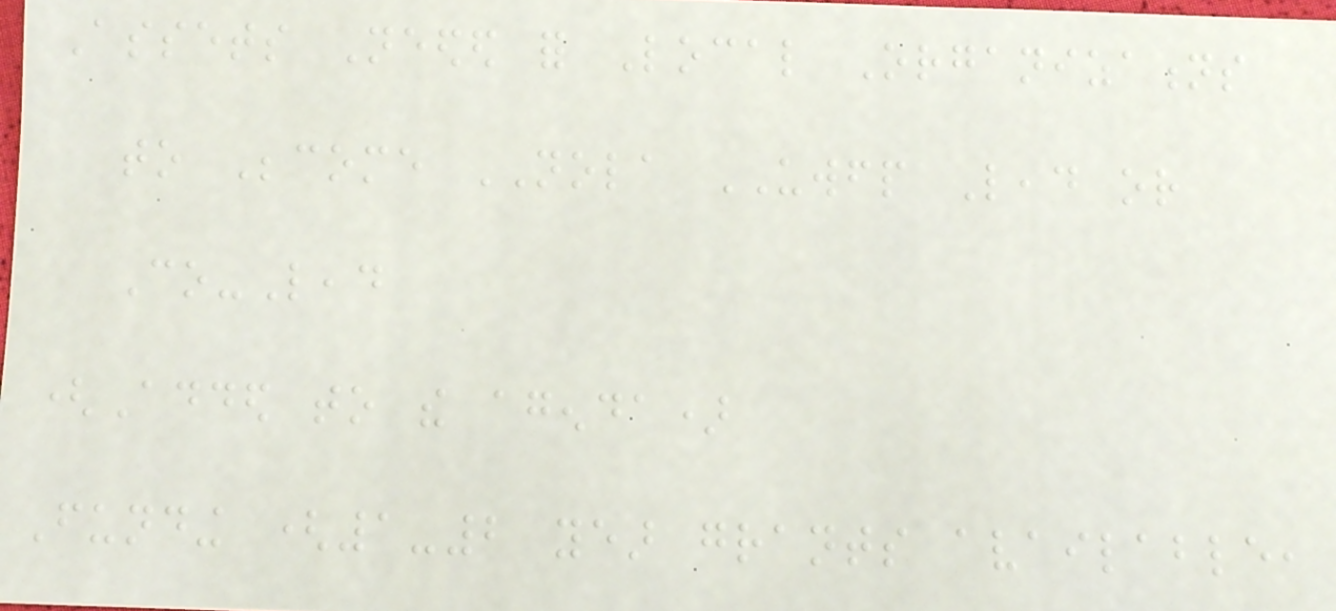Assets Needed for Local Organizations
to Become NOLA UWFP Lead or
Co-Lead
(Added to the agenda)
Funding (1-2 year grants available,
